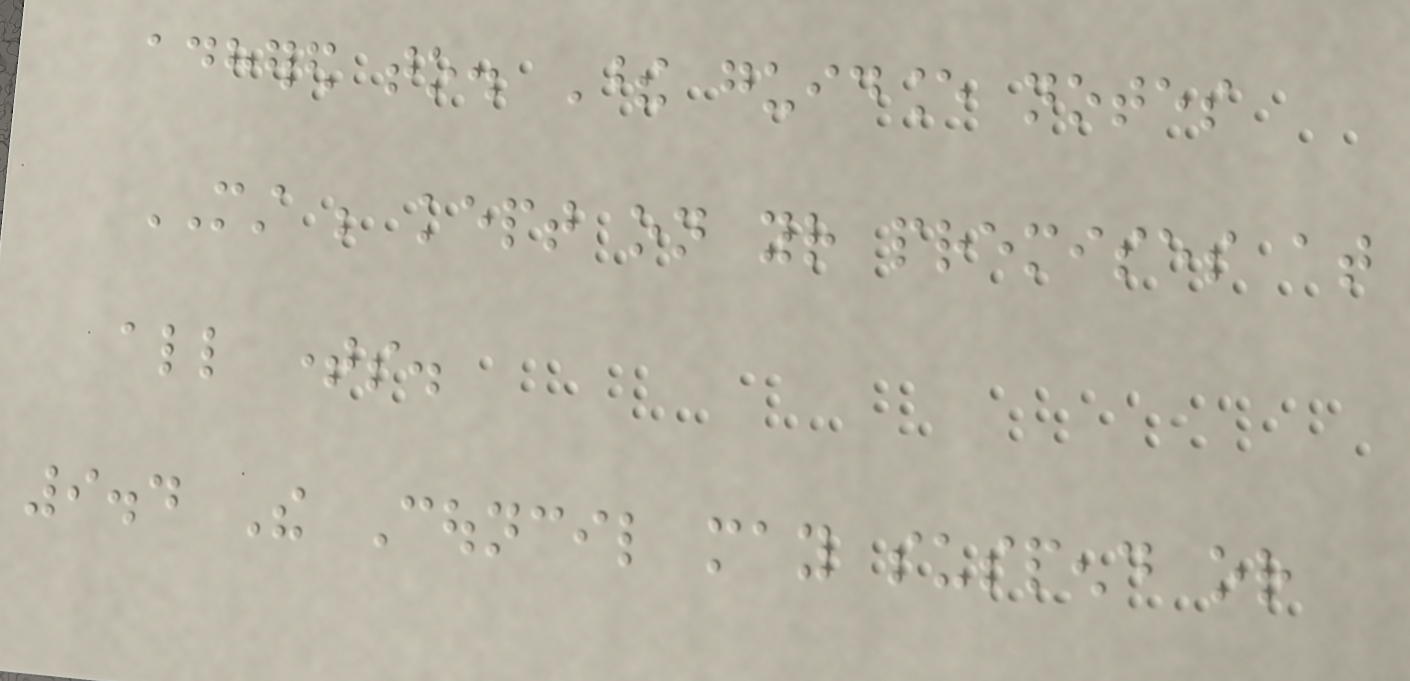adhered to. These guidance notes
MUST be kept on your premises at
all times.
9.4 The Council may suspend or
